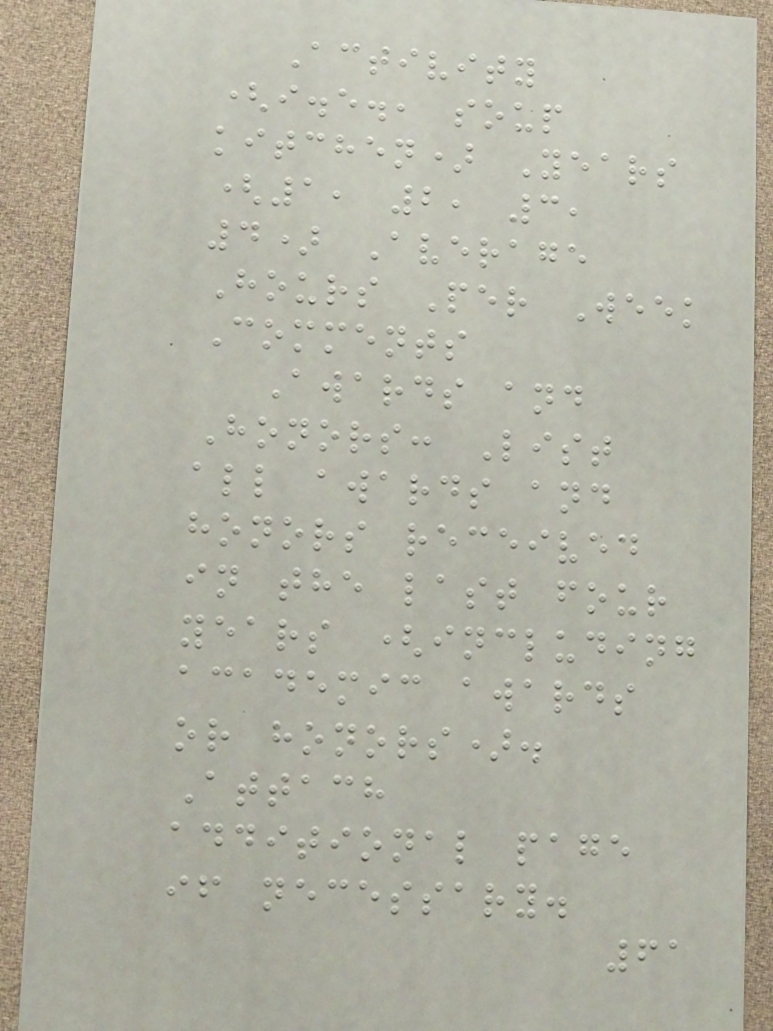Activity
(i.e., soup
kitchen) Years
(1, 2, 3,
4) Average
Hours Per Week
Comments
Awards and
Honors: List
all awards and
honors received
in the last four
years (including
academic awards
or honors).
Attach
additional page
if necessary.
61
